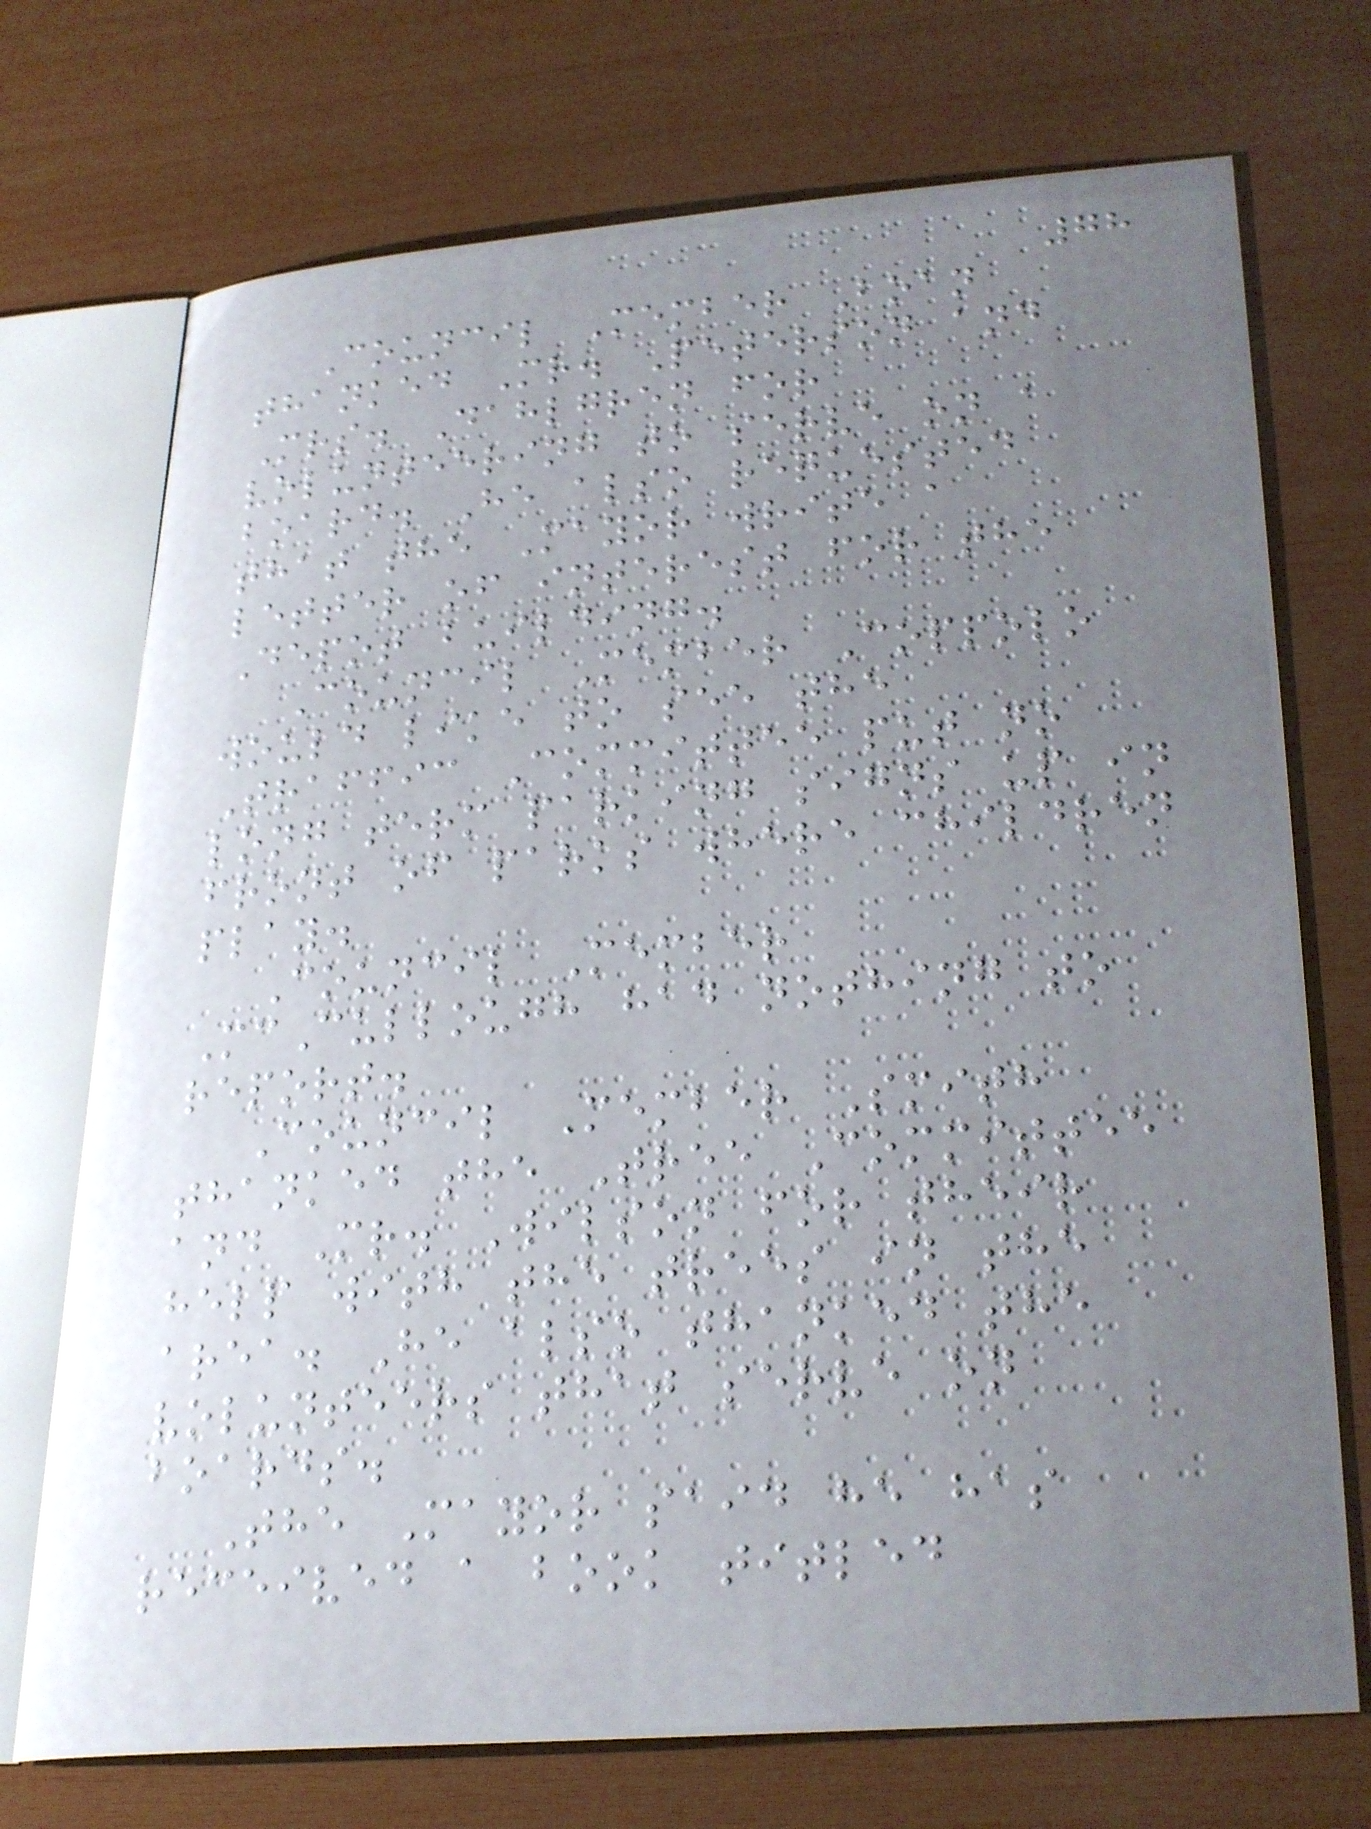78
Council Member Boan
thanked Mr. Peterson and
Mrs. Dahlgren for
volunteering to serve on a
board. He also requested
that the Mayor write a
letter of interest for the
Depot building.
Council Member Coppolo
would like to see the
Traffic Committee put no
long term parking signs up in
front of parks where children
play.
Council Member
McCullough had nothing to
report.
Council Member Smith
thanked the Tree Committee
and Mr. Wilson for their
help with the trees in the
area. He also thanked the
volunteers that serve on
boards.
The Mayor said he has
received a book titled
